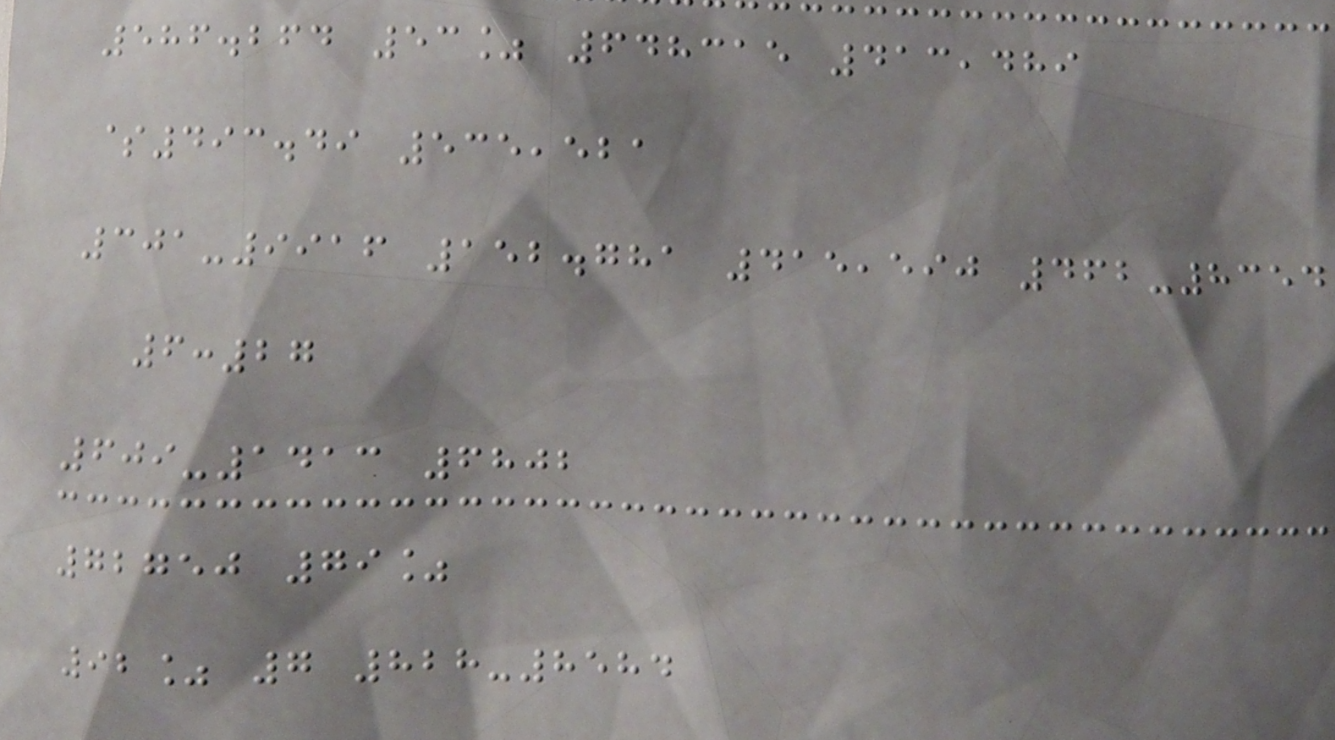586.264 53% 648315 413,489
$493.49 535,521
301-9916 152.781 415,590 462-8354
6:27
609-1413 6802
72750 79%
92% 7 828-8584
